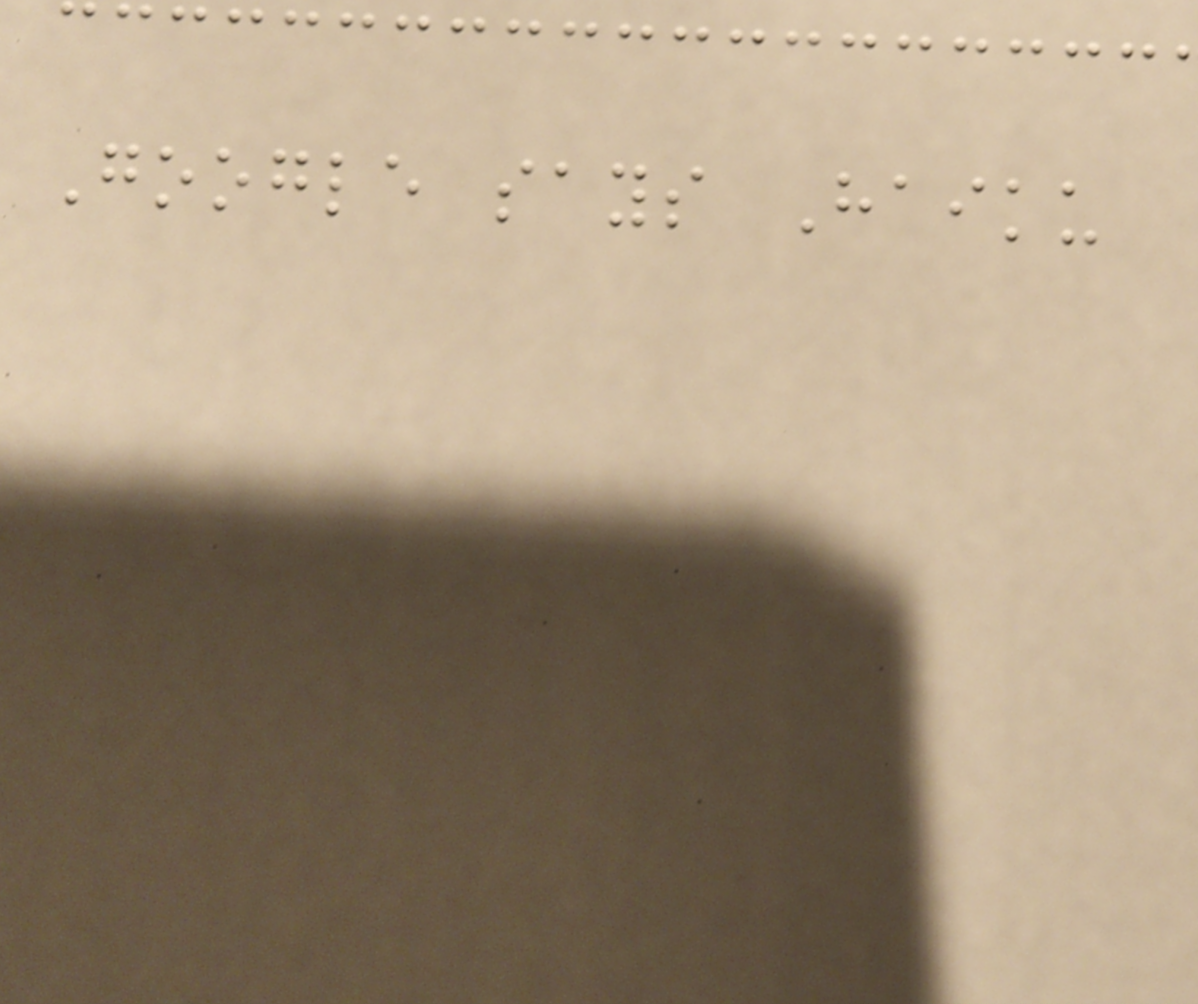Google says Haiku
